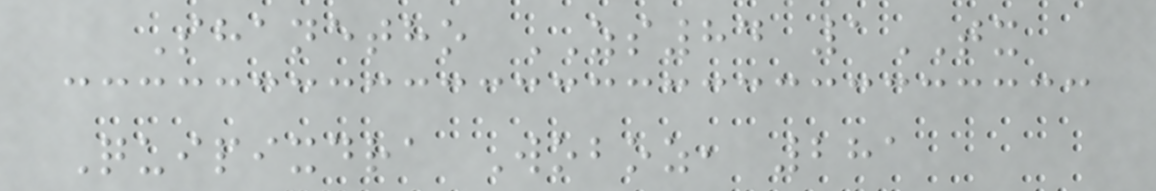Shanetho ZS84 1TX
Quipixdra Woboz, 281
